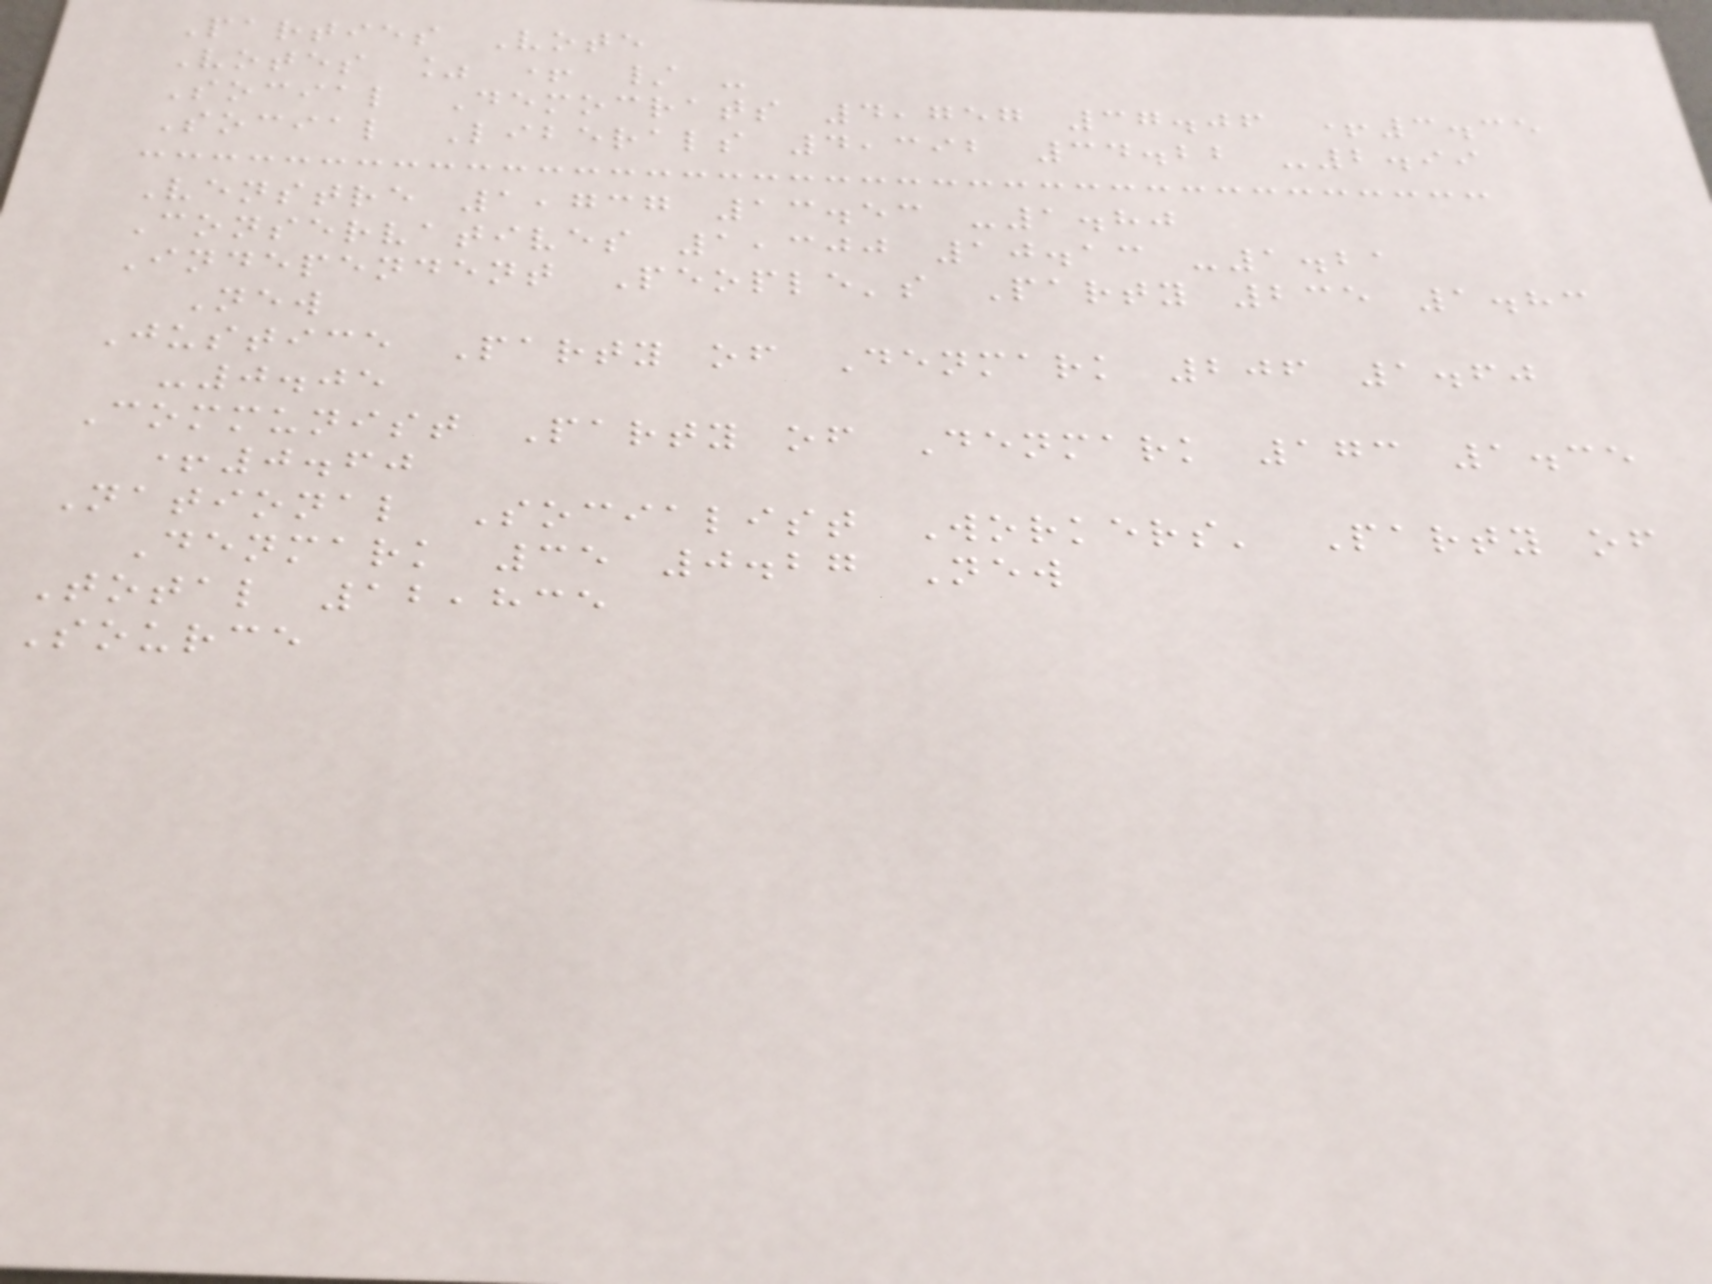Parties Vote
Votes % + / -
Social Democrats 4,757 37.06 +3.35
Social Liberals 4,392 34.22 -2.99
Venstre 1,737 13.53 -1.80
Conservatives 1,300 10.13 -1.21
Independent People's Party 235 1.83
New
Justice Party of Denmark 206 1.60
-0.05
Communist Party of Denmark 173 1.35
+0.60
National Socialist Workers' Party of
Denmark 35 0.27 New
Total 12,835
Source
